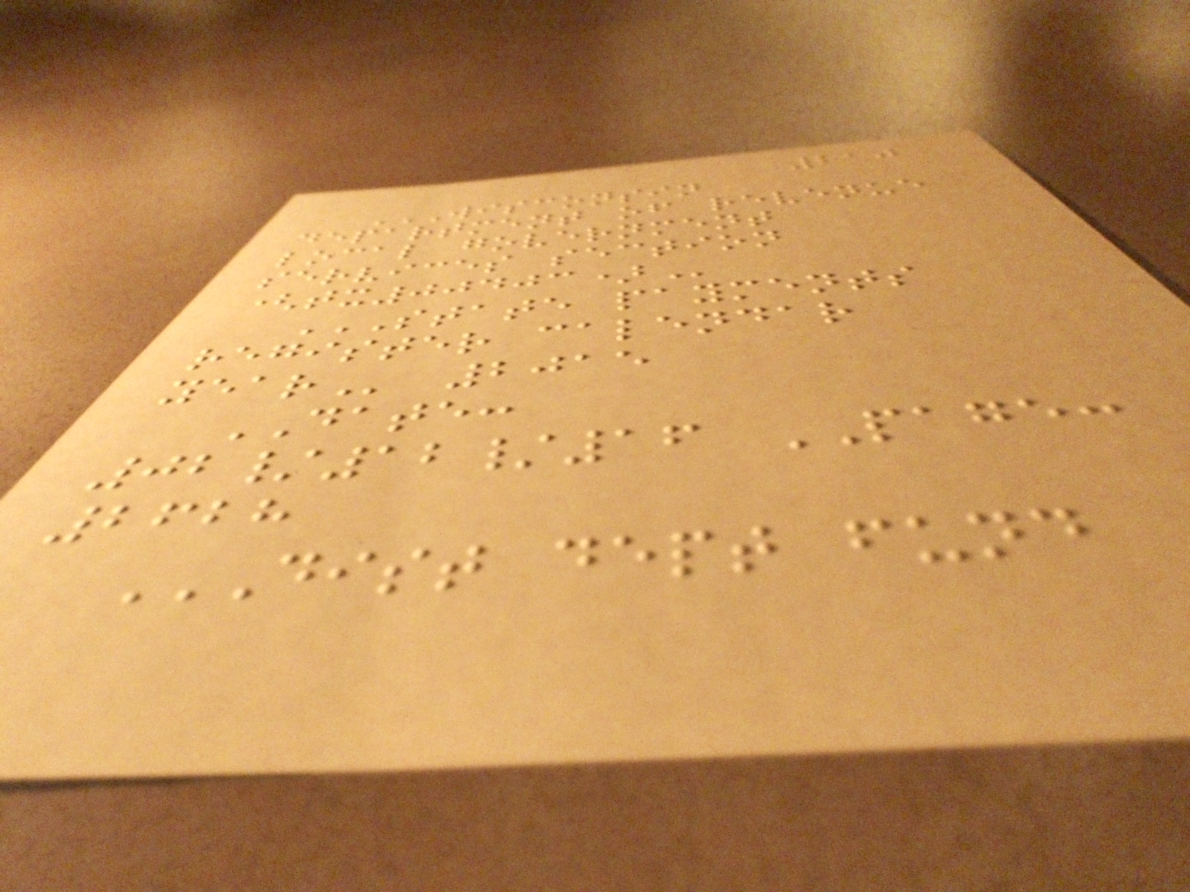210
WISCONSIN
DEPARTMENT OF REVENUE
LOCAL GOVERNMENT
SERVICES SECTION
(TX00403)
STATE PAYMENTS
REGISTER CALENDAR
YEAR 2015
DATE:
02/12/16 PAGE:
2628
DIST DEPT FUND
